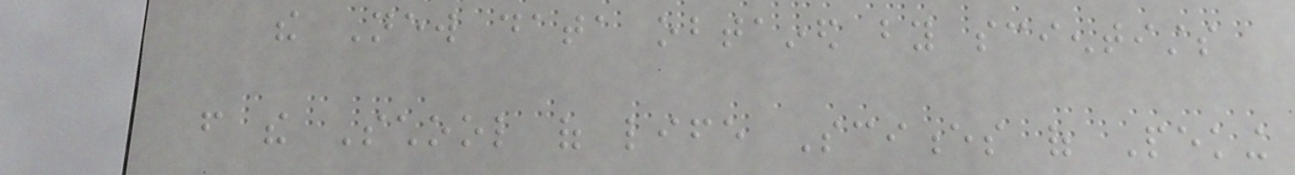the New data obtained by scientists
from the School of life Sciences of Peking
